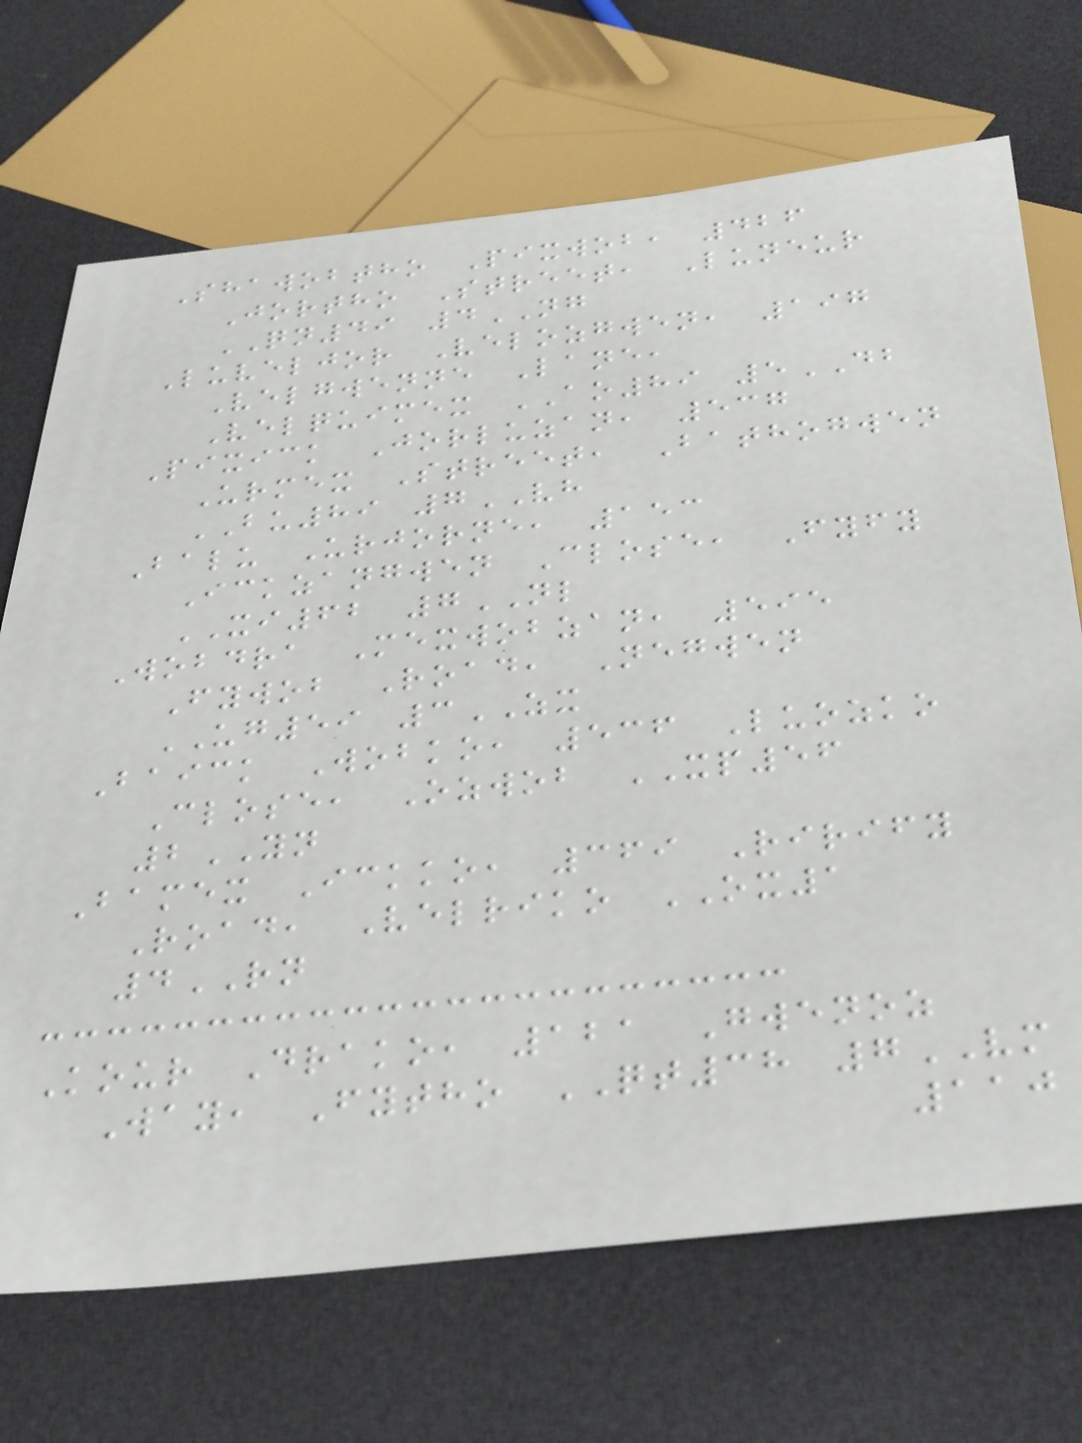Shawobtho Pixwob, 426
Jortho Street, Luneur
QN49 4NG
Luveljor Velozgwen, 197
Velgwenne Lane,
Velquimex AO89 5DB
Pixick Jorluzan, 537
Urmex Street, Bathogwen
BU89 7VH
Balu Urjorne, 153
Ickzangwen Close, Fyfy
XI62 7NL
Wobdra Mexwobzan, 595
Fywob Road, Negwen
UG59 3ZX
Baick Wobko, 536 Luozko
Close, Ozwob XP56
2YN
Bamex Ickko, 369 Rirify
Road, Velriko OX1
4RN
Kour Drako, 121 Gwenoz
Way, Fytho QT38 7VM
110
